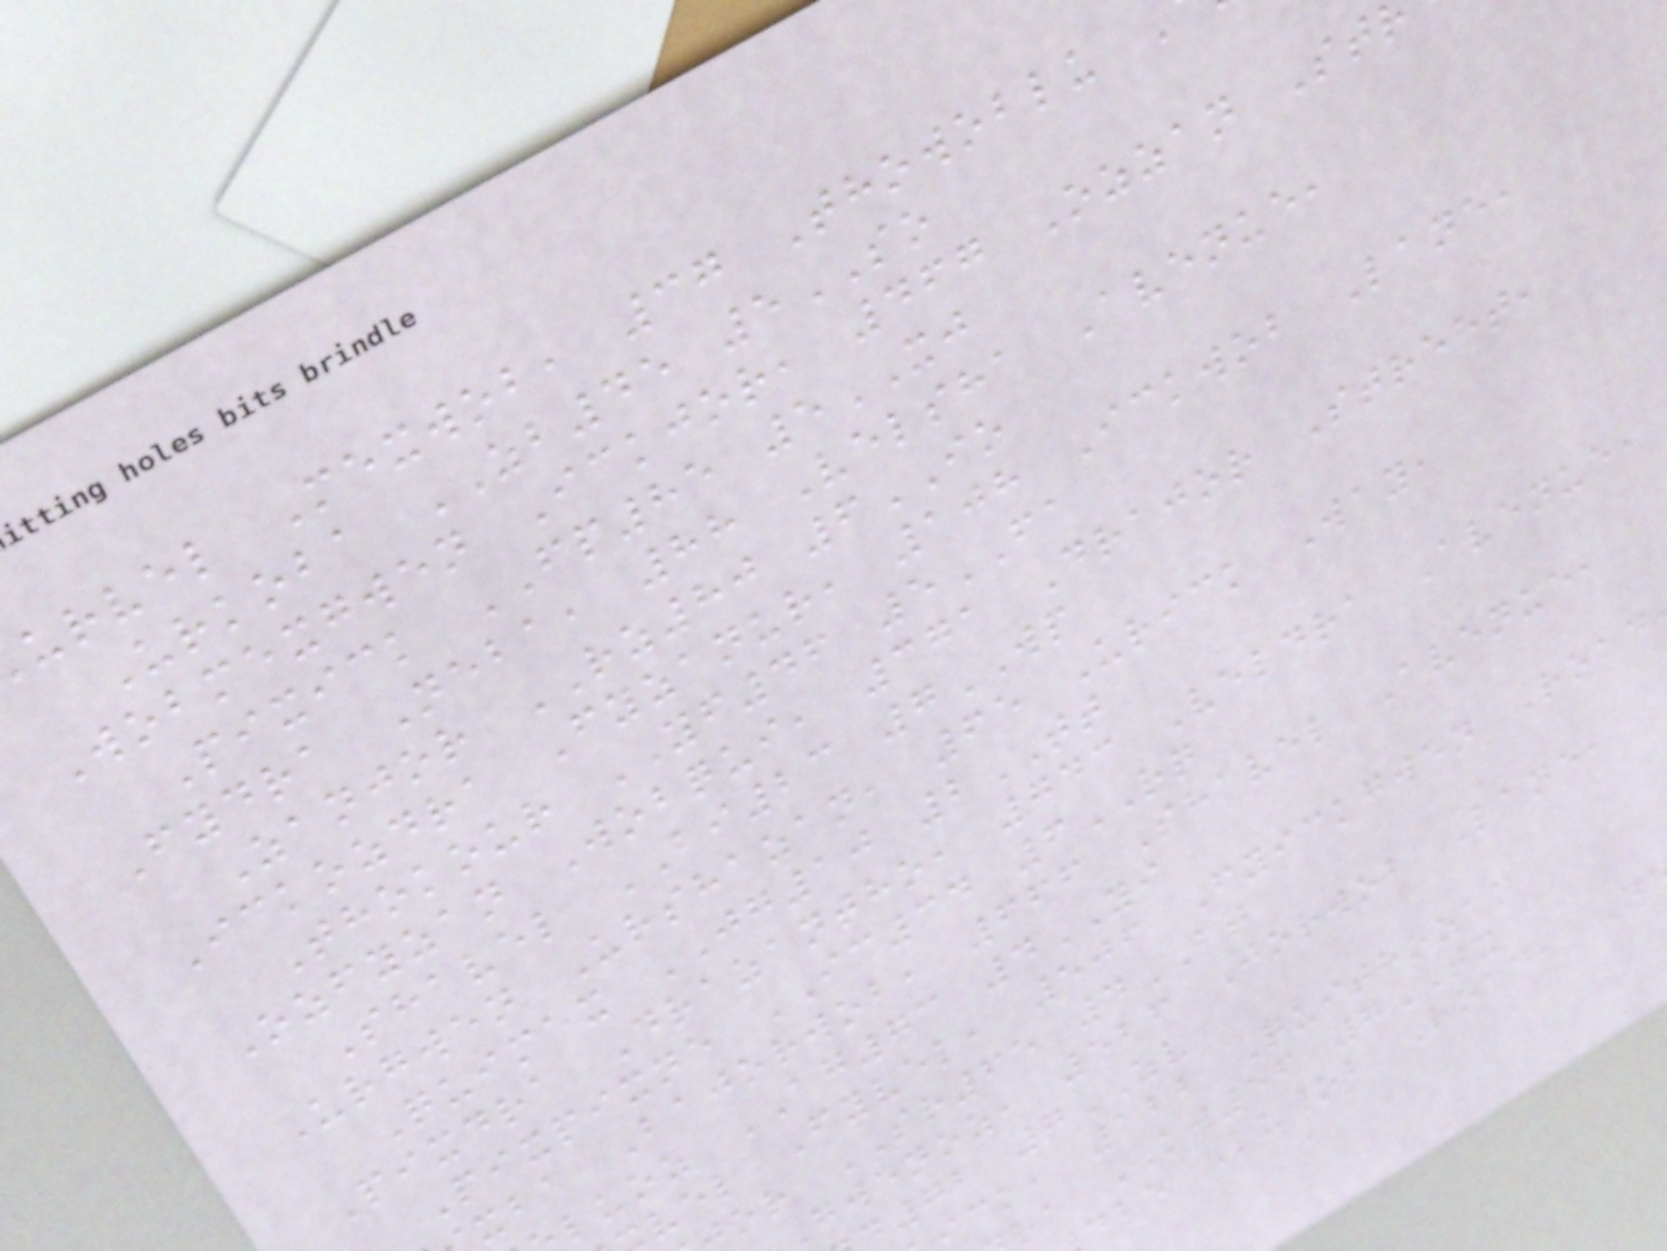urvel Mexwob, 37 Thowoblu
Urkoba ZB45 5SO
Wobmexgwen Ickjor, 467 Ozzan St
Pixick FP85 5XJ
Fydra Neba, 88 Velsha Avenue,
Zanjor RZ80 6IO
Ickozdra Fyzanur, 108 Ickwob Lane,
Thokour YF46 5FA
Ozfyzan Wobqui, 371 Drajor Street,
Shavel BI23 7WP
Urgwen Urshazan, 65 Urick Way,
Quimex JG10 2TT
Pixdra Drazantho, 743 Veldra Avenue,
Pixpixne IC34 6RQ
xba Bajorwob, 666 Shavel Avenue,
luoz AG73 4YI
vel Fyvel, 506 Fyickgwen Road
or SR65 4BT
gwenoz, 526 Jorwob Lane,
72 7ZV
ick, 122 Quithozan
ra KW56 7TX
dbe Luwob Road, N
